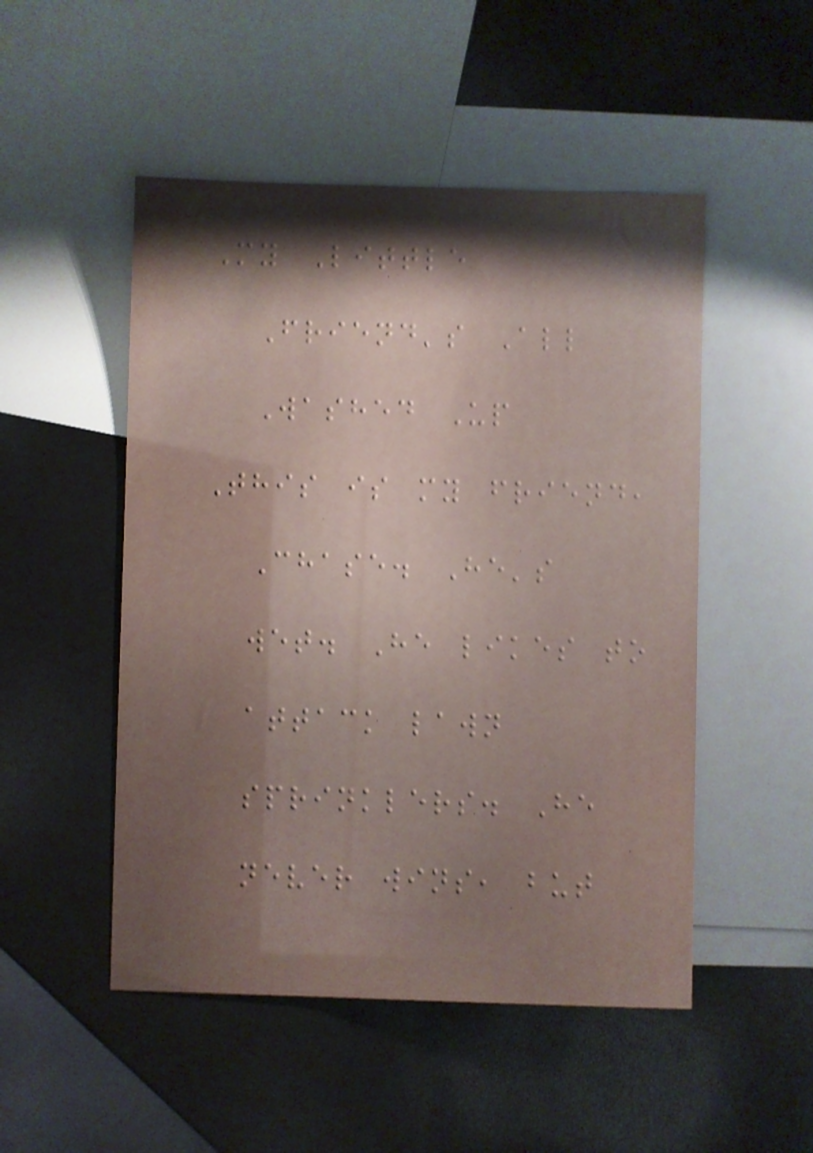My Little
Friend's All
Washed Up
This is my friend,
Chase. He's
wet. He likes to
attack lawn
sprinklers. He
never wins, but
